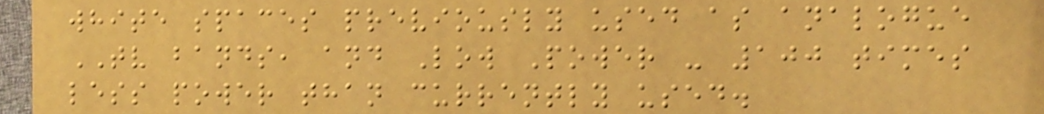white spaces previously used as analogue
TV bands, and Low Power - 100 times
less power than currently used.
